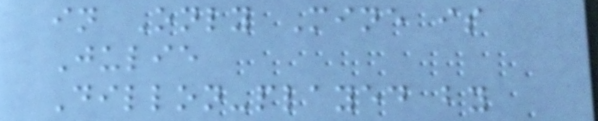in Only Mine is
Julie
Dillon-played by
